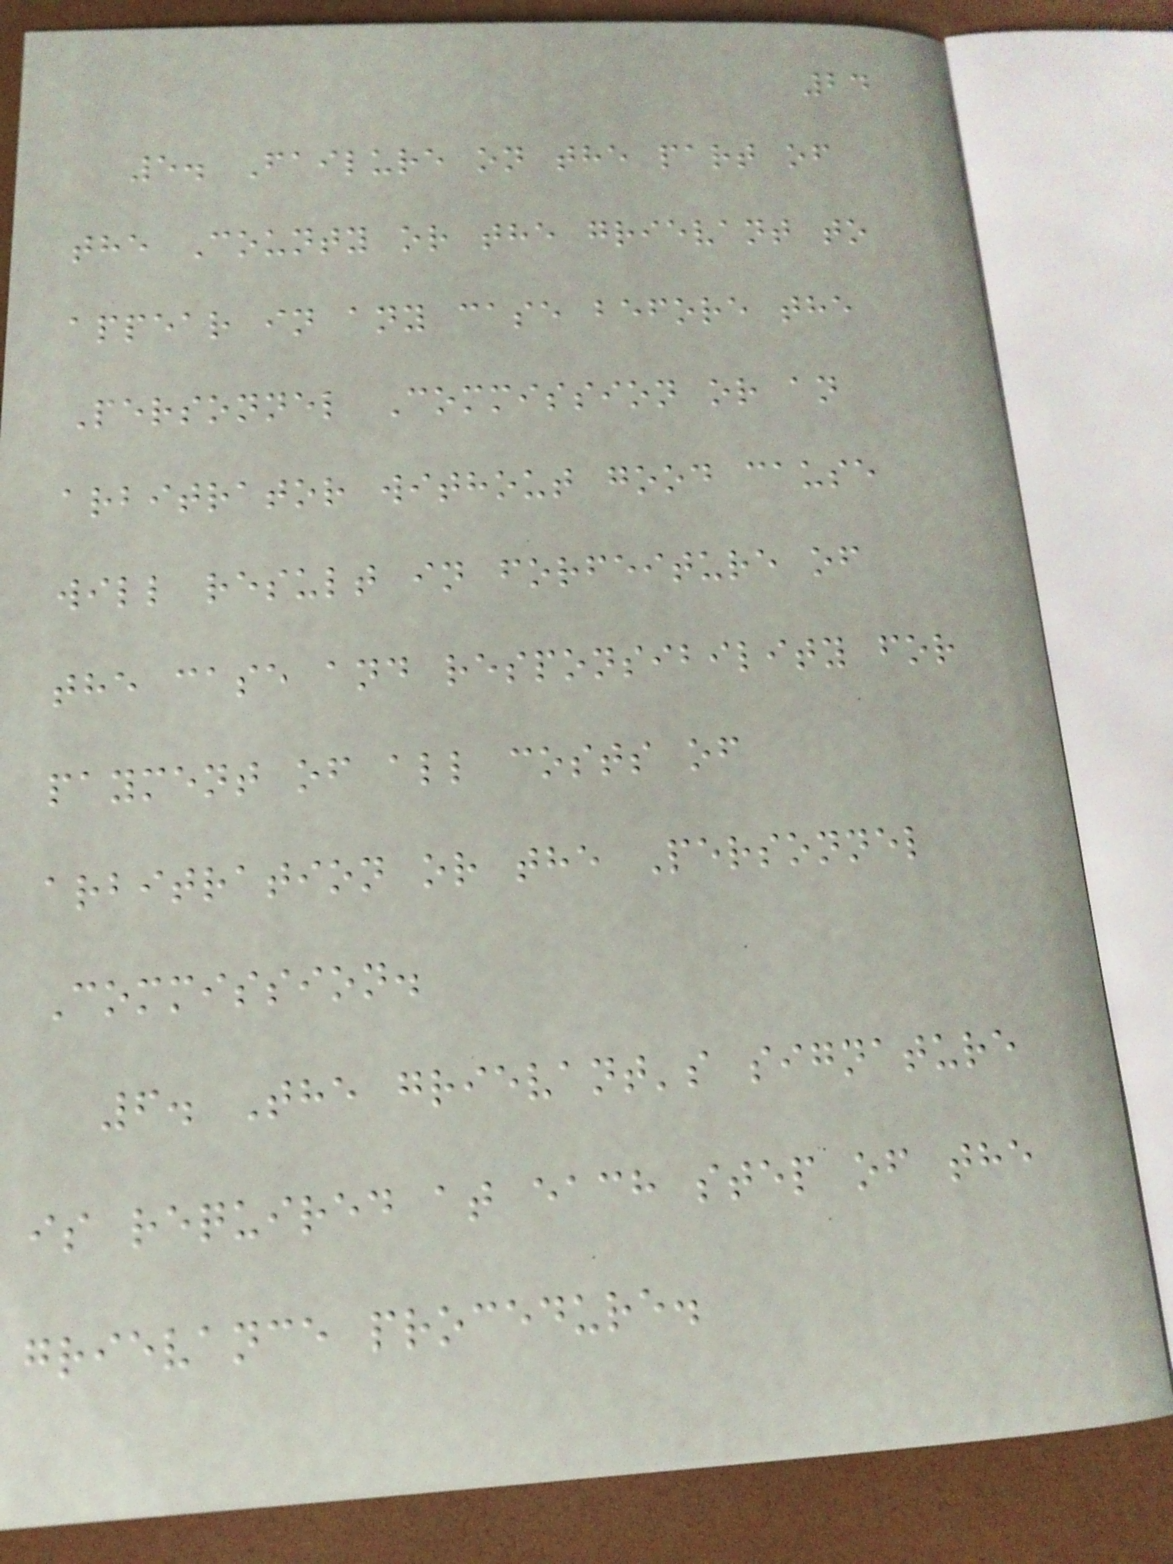24
5. Failure on the part of
the County or the grievant to
appear in any case before the
Personnel Commission or an
arbitrator without good cause
will result in forfeiture of
the case and responsibility for
payment of all costs of
arbitration or the Personnel
Commission.
6. The grievant's signature
is required at each step of the
grievance procedure.
